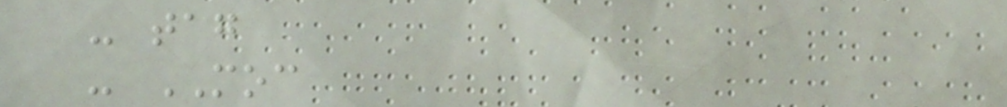- tag
- MOC
